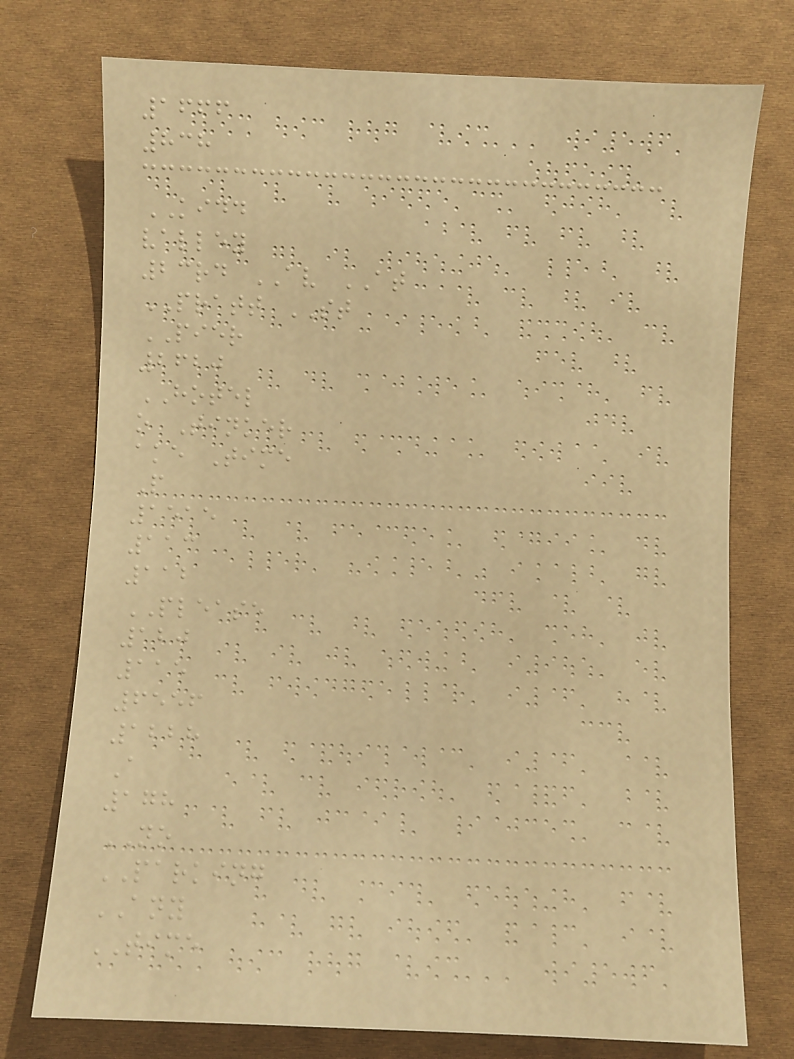1666
838
KIDD
valley
23rd AV AT
PRATT ST
PIER
2620
HOTEL
o Tinker
ake Time
P
1515
113
112
PLEASE
120
115
6556
1228
A
178
NO
PARKING
ANY
TIME
